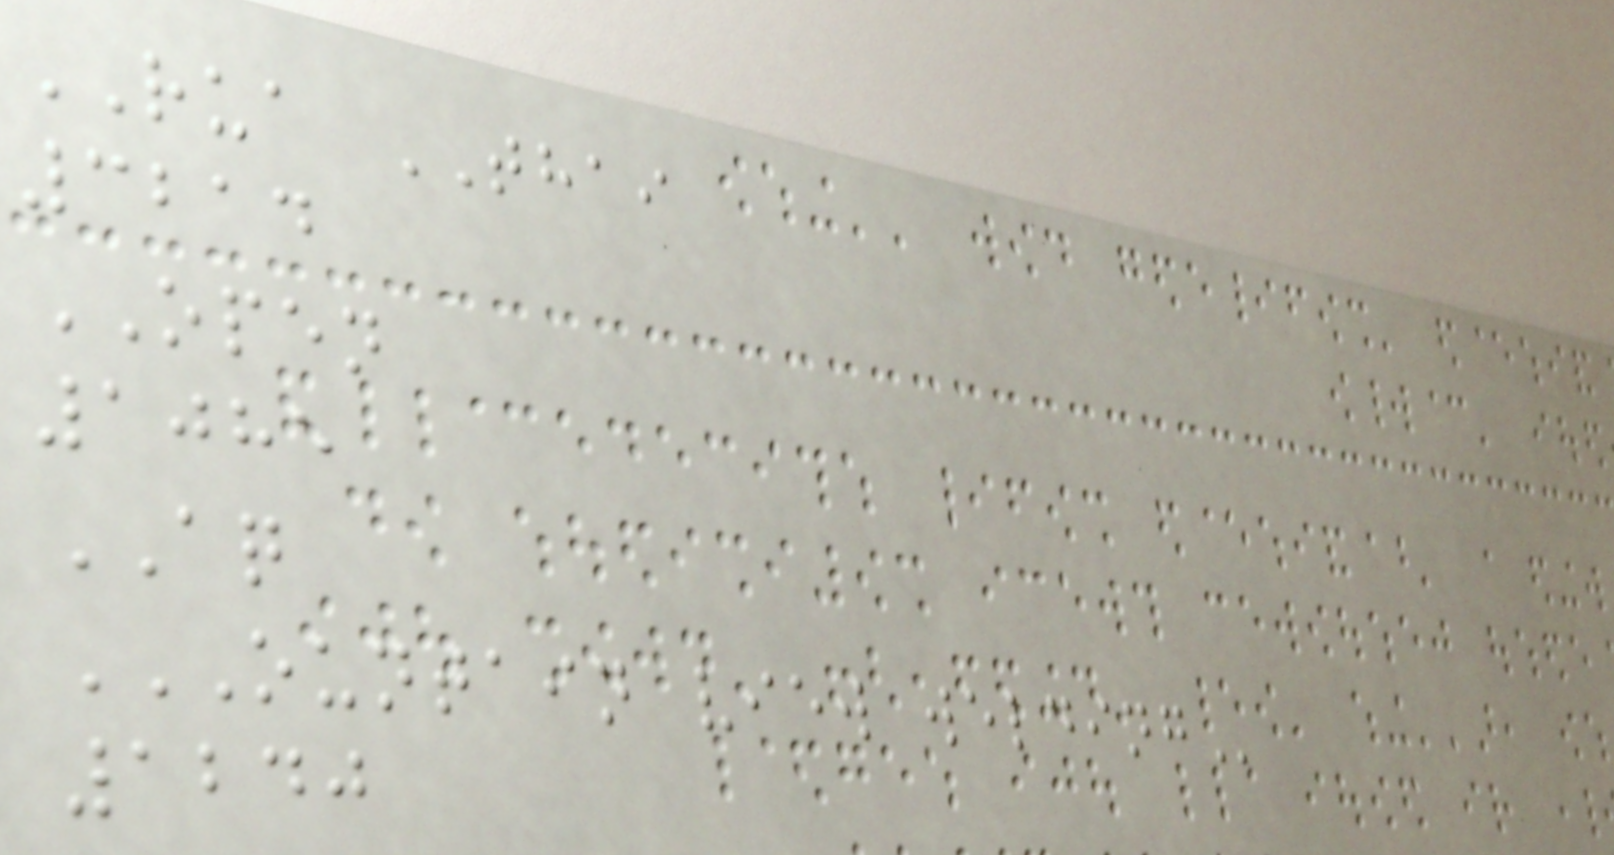RUA THAI
3214
OPEN
1085
AQ
OUNTAIN VIEW WELDING
1240
